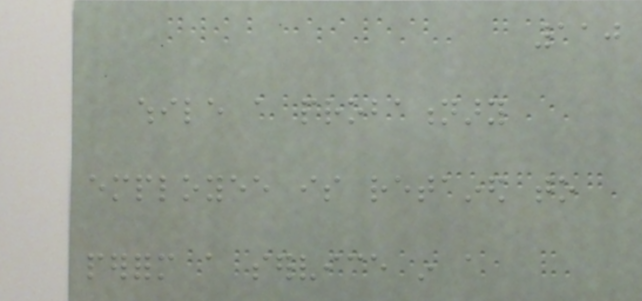110
while a probationary
employee is retained to
perform a service in a
